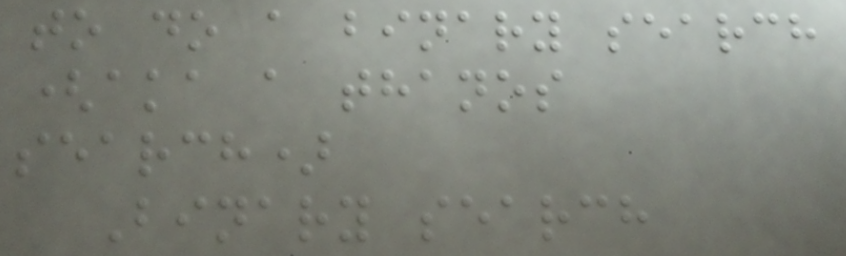to do a binary search
(aka a thanos
search)
Binary search
